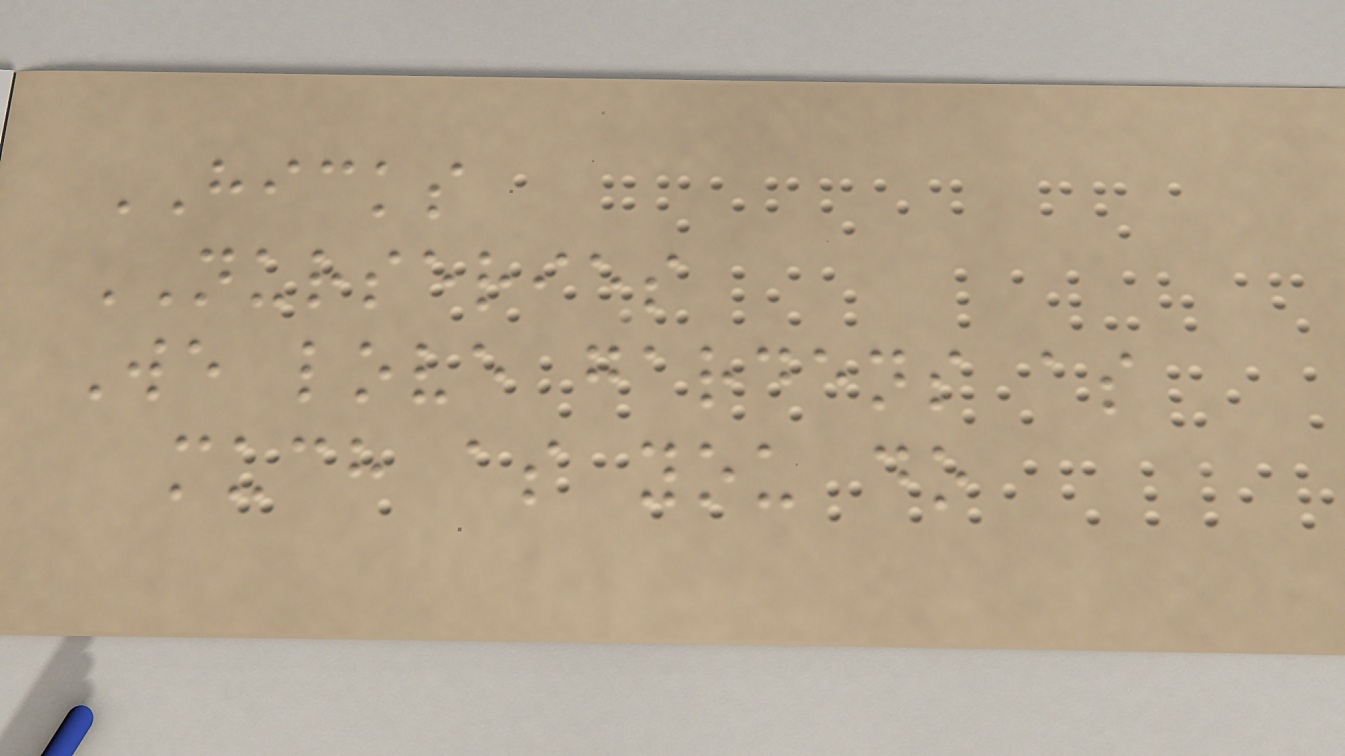HICKS
NURSERIES
We love gardens as
much as you do
